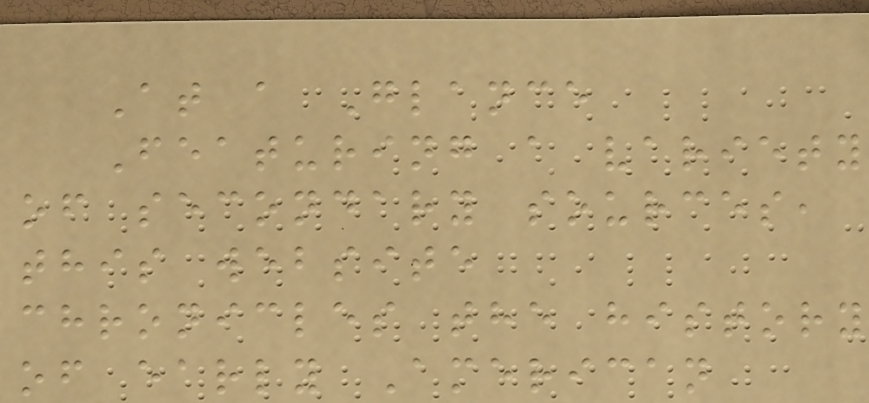At a Glance
Featuring a variety
of secondary sources,
this website
chronicles the history
of early American
